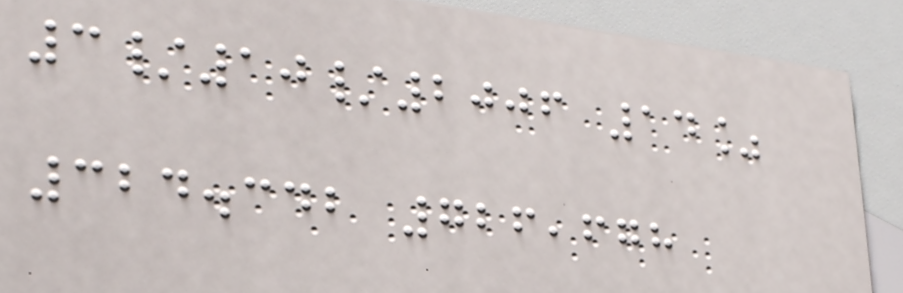3/10/2006 14%
324.342 726,678
